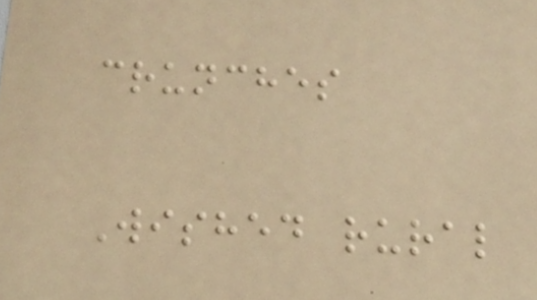crunches
Wished rural
